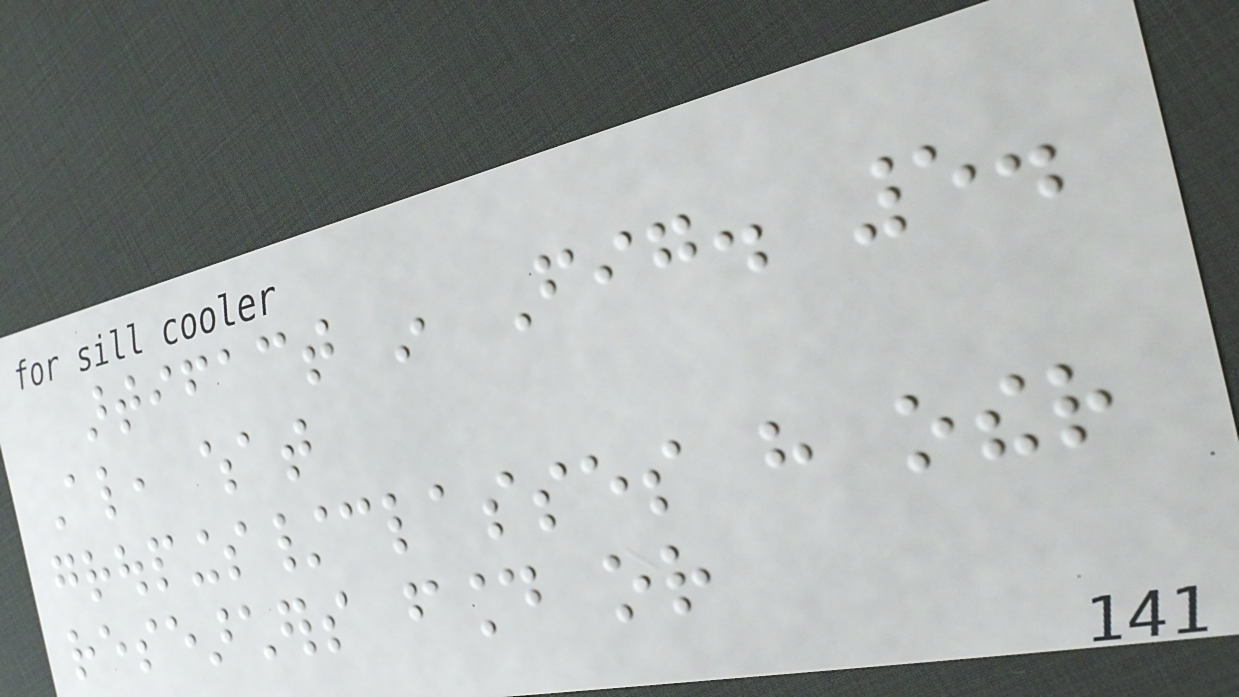artifact in Fig. 5.
Also, what
groupings/classes have other
researchers found or
